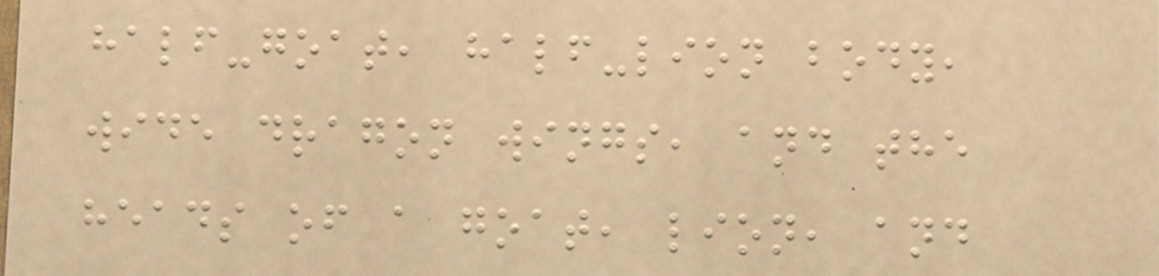half-goat, half-lion body,
wide dragon wings, and the
heads of a goat, lion, and
